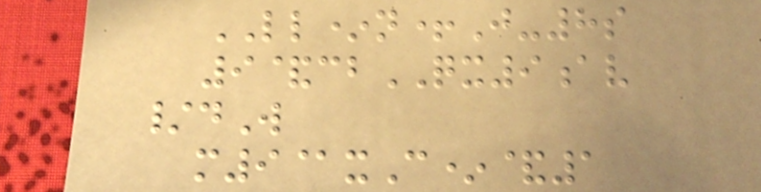LL*n+J-8s
9&cbQX9av
/dW
m9@xC*&1
